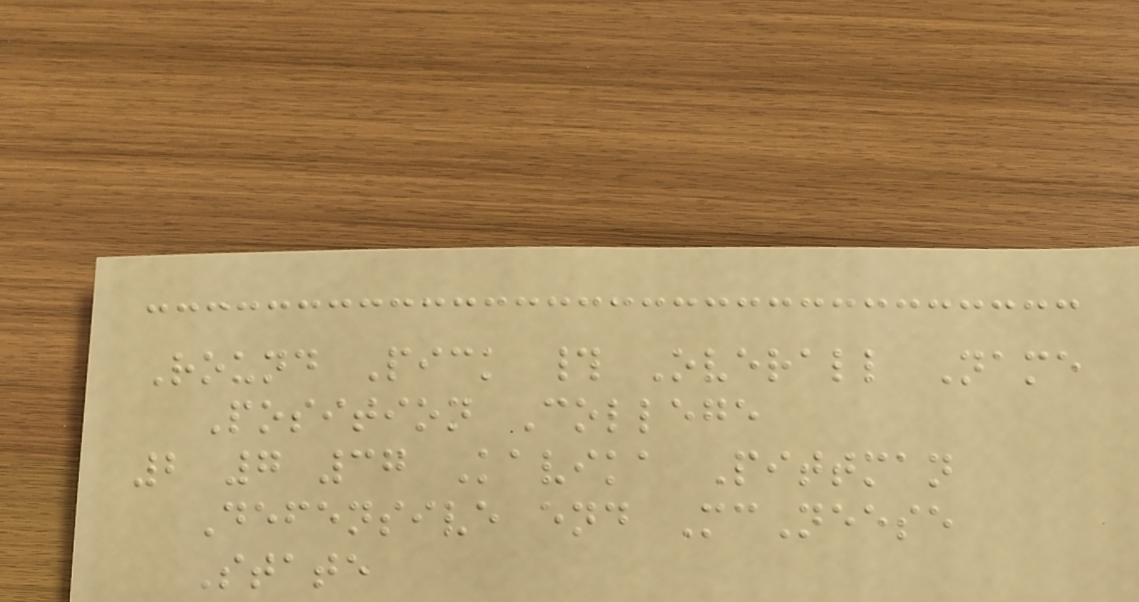Round Pick # Overall Name
Position College
2 7 37 Kavika Pittman
Defensive end McNeese
State
